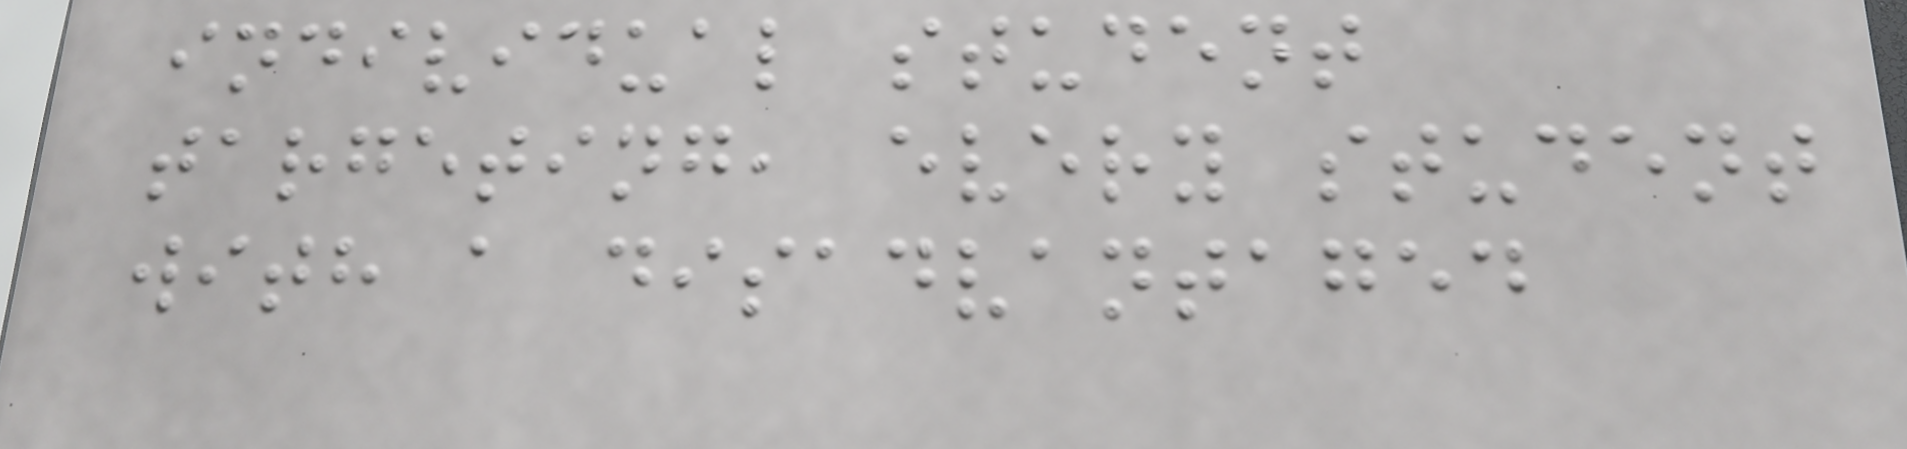individual student
targeting, every student
with a disadvantaged
